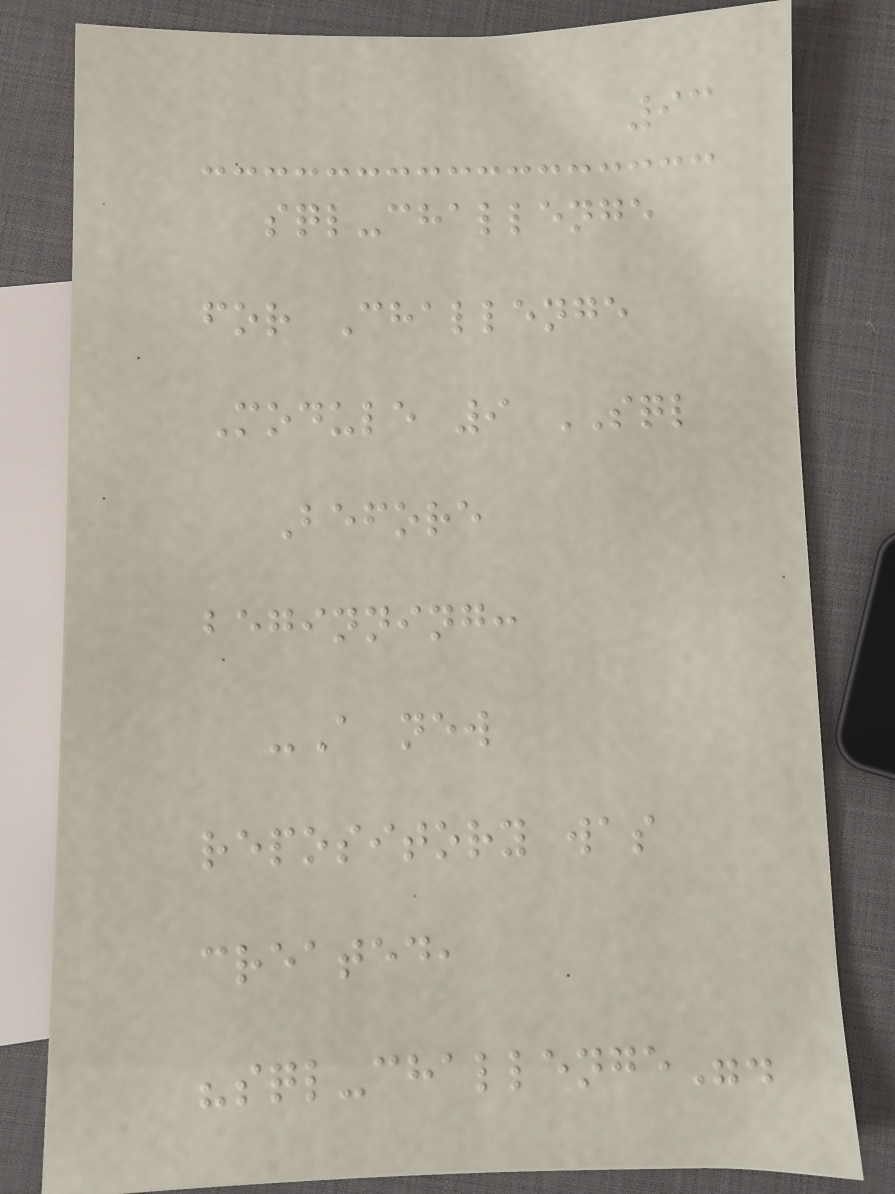93
sql-challenge
for Challenge
Module 9 SQL
Before
beginning:
-A new
repository was
created,
"sql-challenge".
